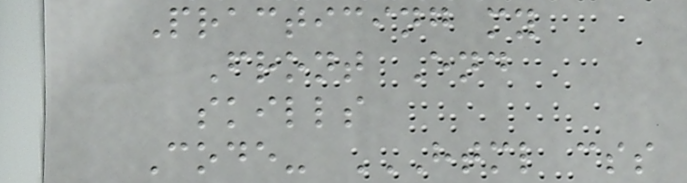Practicing my
Front End
skills
Code- HTML CSS
